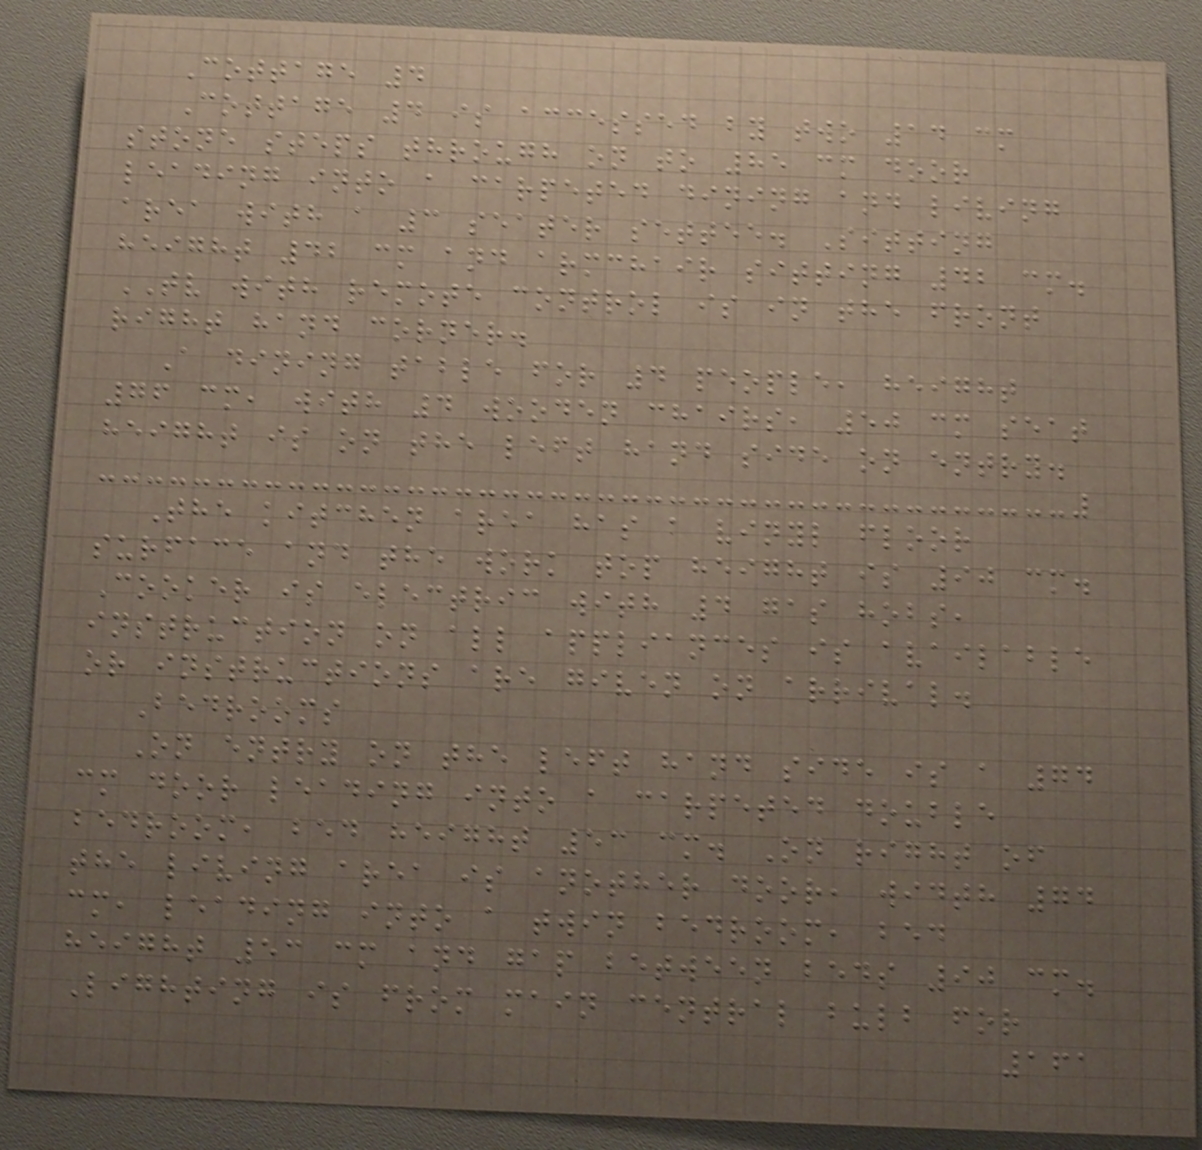Cottage 4
Cottage 4 is accessed by two 14 cm
stone steps through on to 85 cm door
leading into a carpeted dining and living
area with a 3 seater settee. Sitting
height 42 cm and armchair sitting 42 cm.
TV with remote control is in the front
right hand corner.
A dining table for 4 people, height
76 cm, with 4 wooden chairs, 50 cm seat
height is on the left hand side on entry.
The kitchen area has a vinyl floor
surface and the work top height is 90 cm.
Cooker is electric with 4 gas hobs,
instruction on all appliances is available
or instructions are given on arrival.
Bedrooms
On entry on the left hand side is a 74
cm door leading into a carpeted double
bedroom, bed height 53 cm. On right of
the living area is another door, width 74
cm, leading into a twin bedroom, bed
height 53 cm and gap between beds 90 cm.
Lighting is from main central bulb for
161
